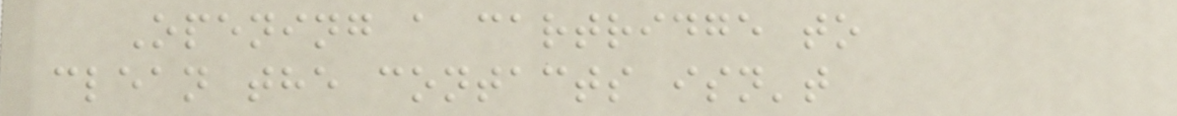Opening a cartridge to
clean the contacts isn't
